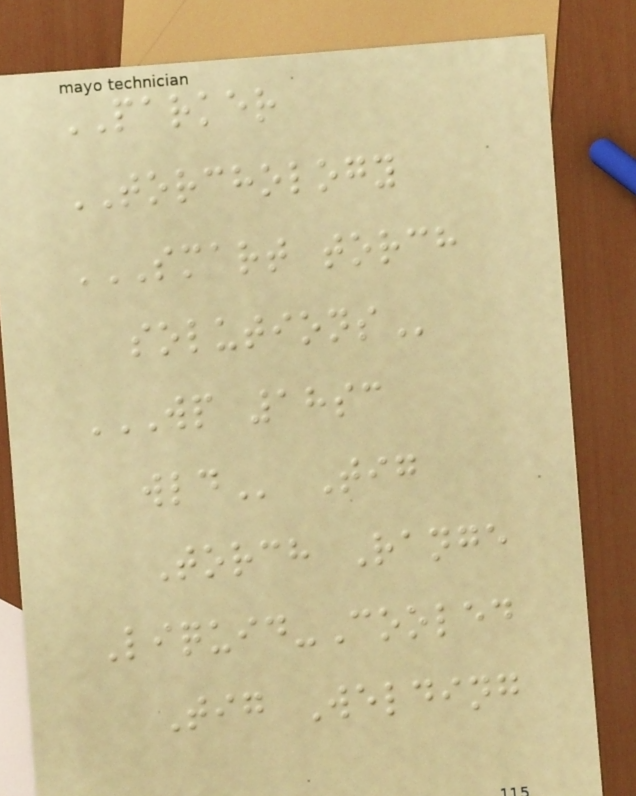PARKER
TORCHOLOGY
SMART TORCH
SOLUTIONS
WP 18SC
WLD Tig
Torch Range
Liquid-Cooled
Tig Welding
